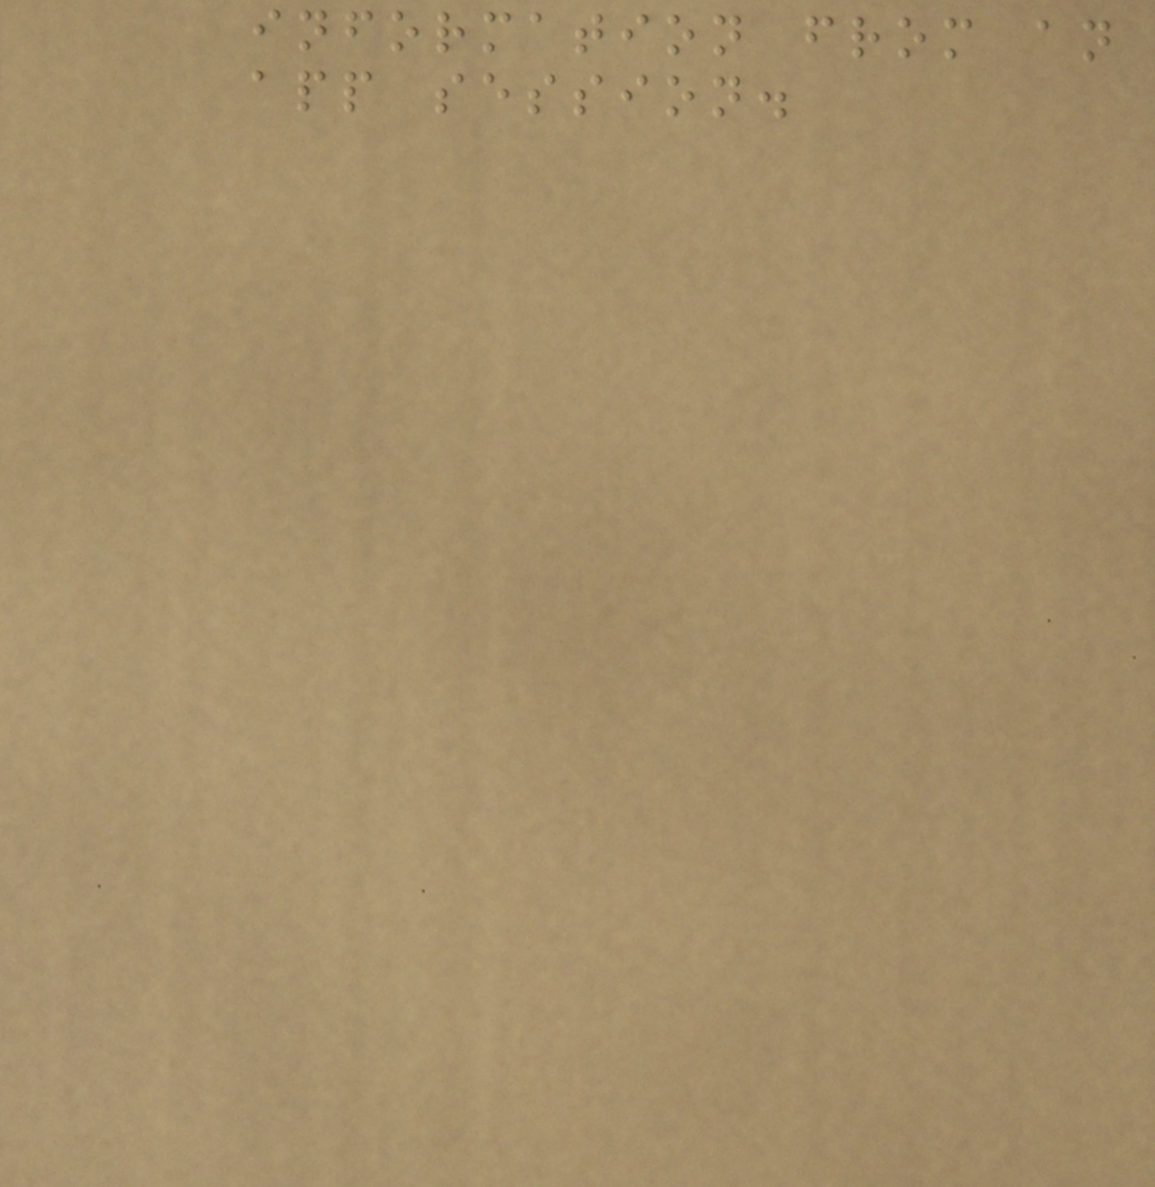information from an
app session.
